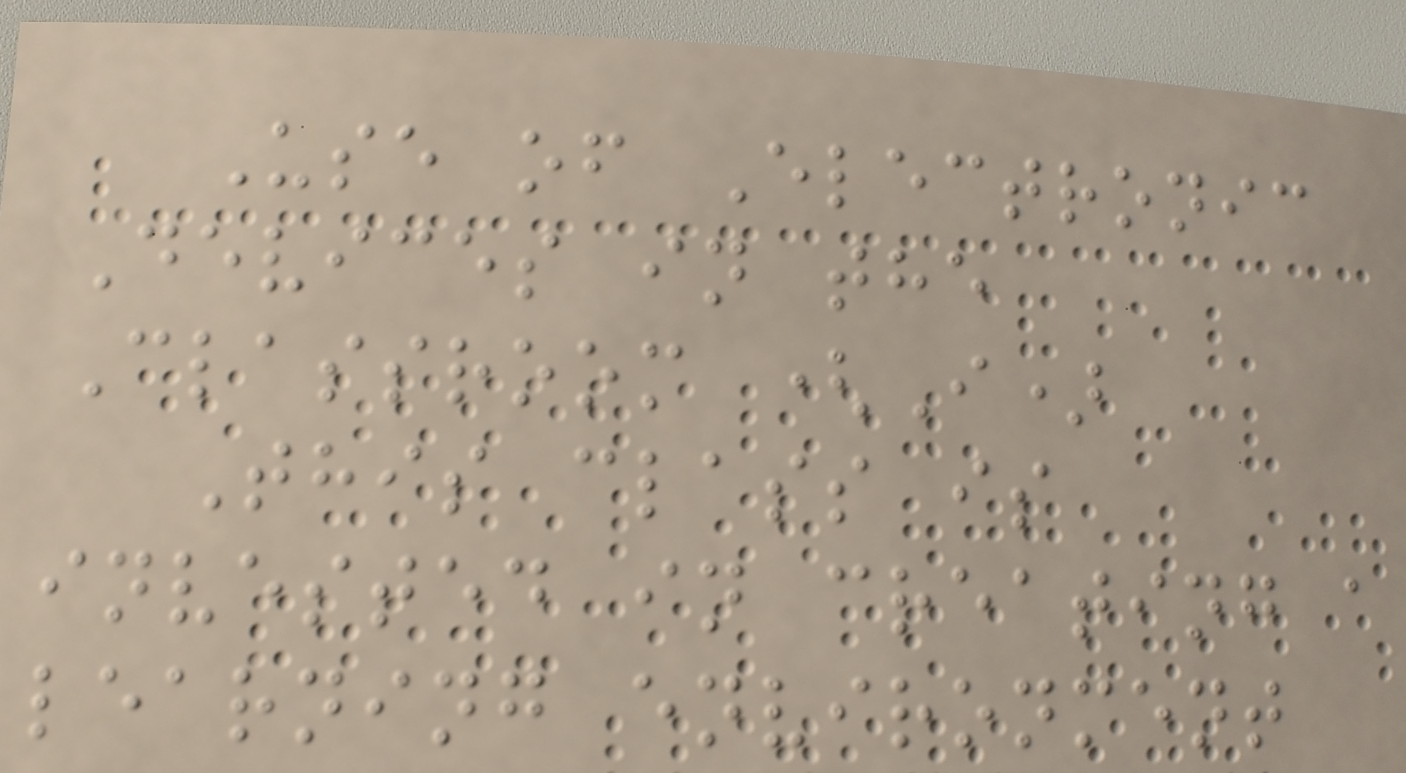Use of Electronic
Devices in the
Classroom (I)
This class is
invested in creating a
learning environment
